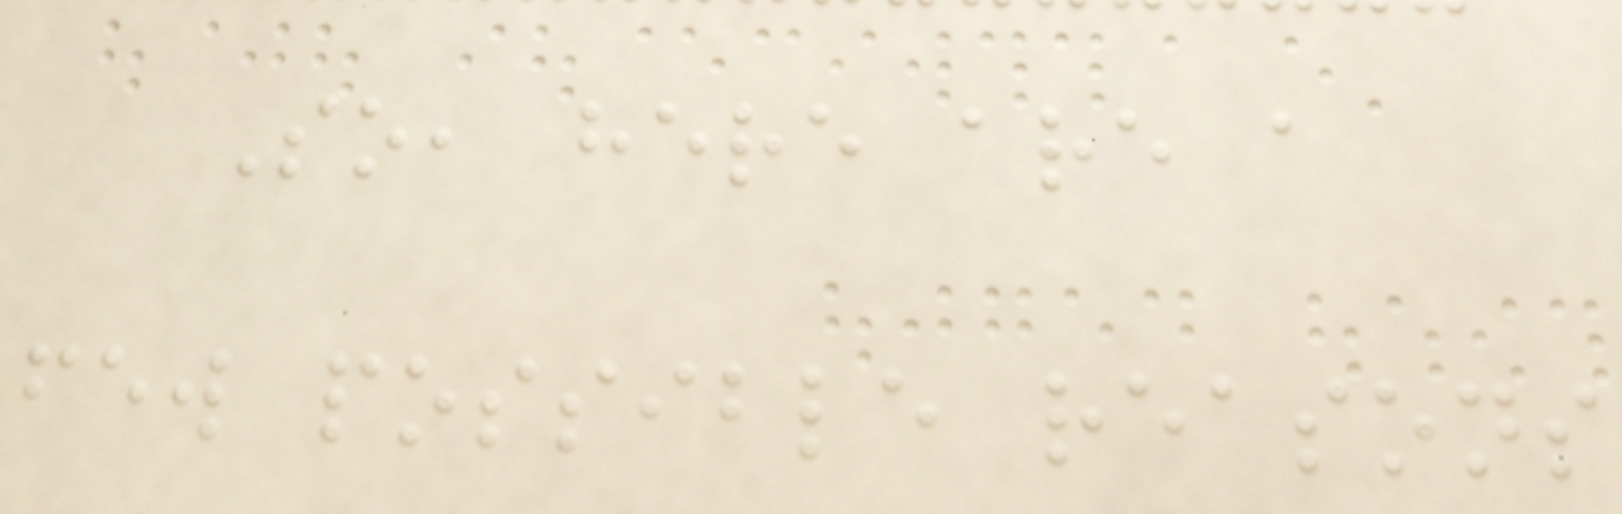So, here are a
few possible reasons
